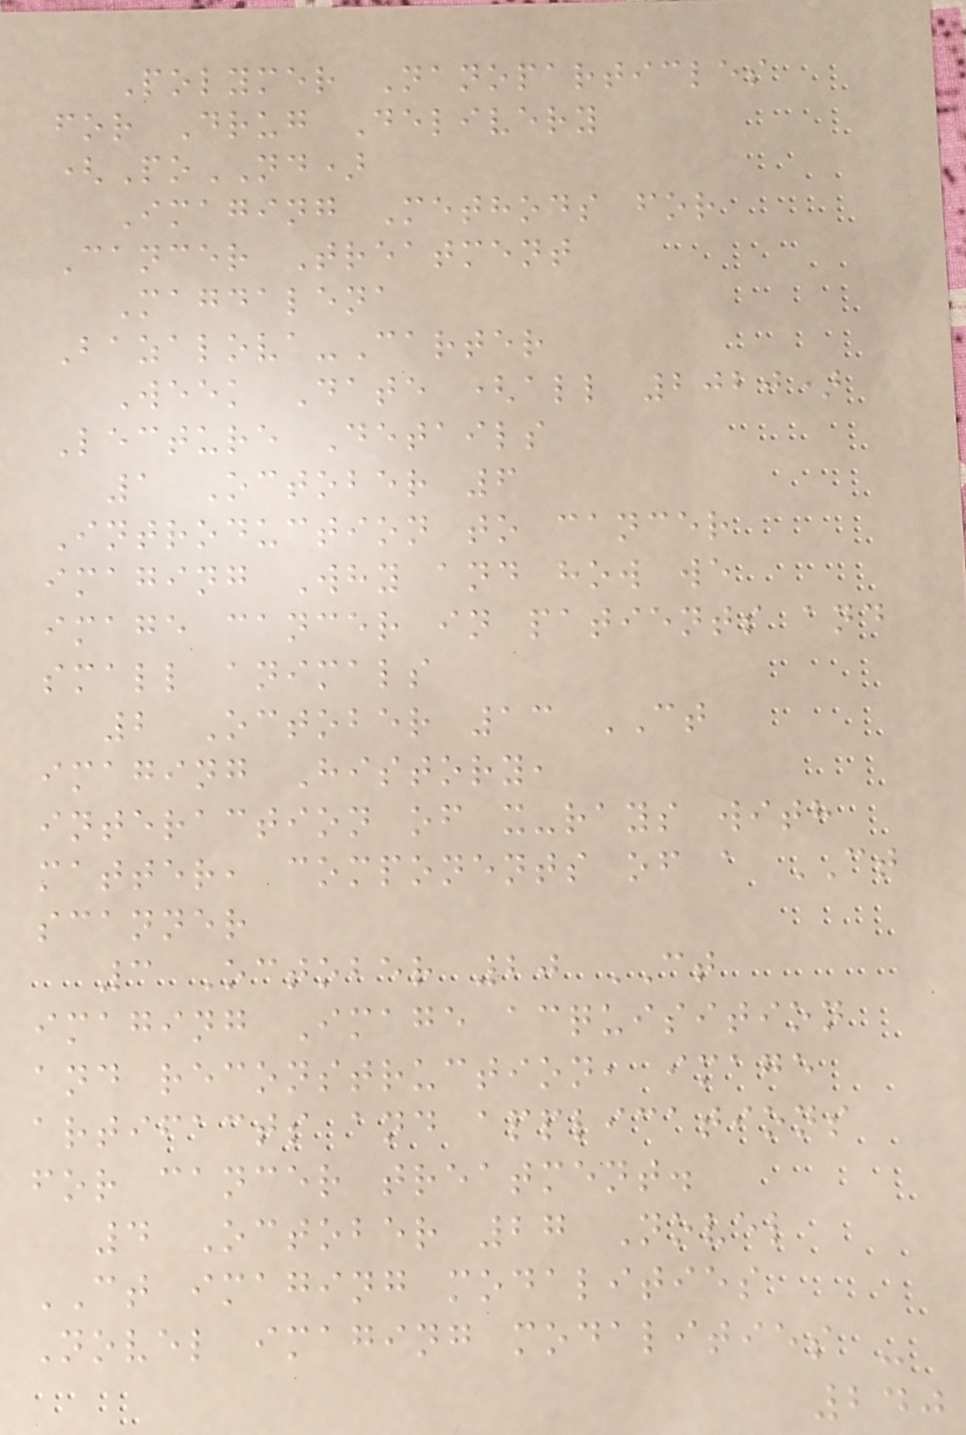Polymer Nanoparticles
for Drug Delivery
(PoND)
Imaging Methods for
Cancer Treatment
Magdalena
Bazalova-Carter
Week Date (all 2020)
Lecture Details
1 October 6
Introduction to cancer
imaging Why and how we
image cancer in patients and
small animals
2 October 13 CT
imaging History,
interaction of x-rays with
matter, components of a CT
scanner
3 October 20 CT
imaging Image acquisition
and reconstruction, image
artifacts and applications
for cancer treatment.
4 October 27 Novel
CT imaging modalities
Novel imaging modalities -
240
